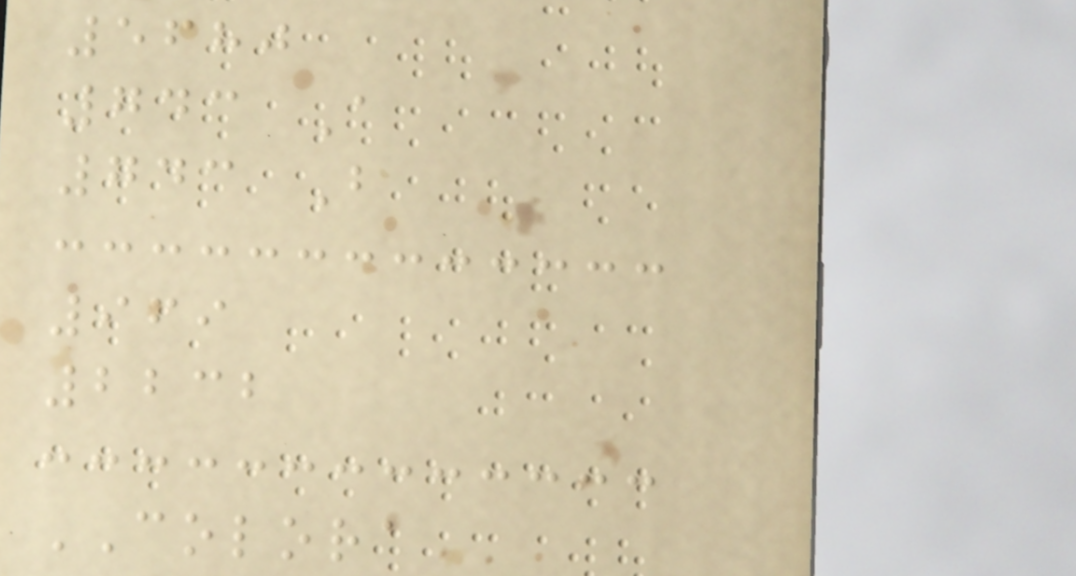5680
743 A
743 B
969
2232
COLORA
